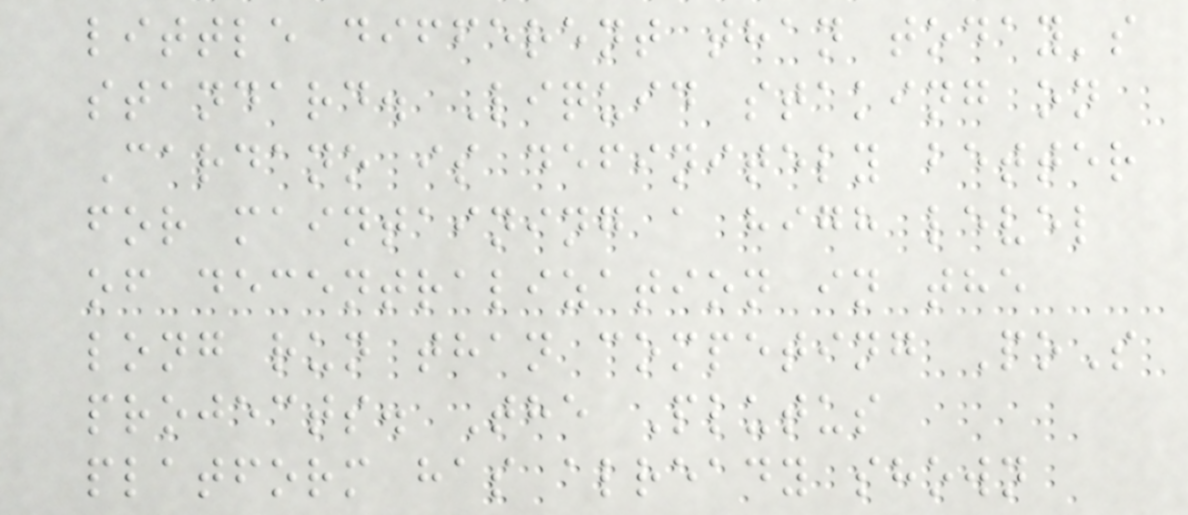little different than today's
standard. Liquid staking on
Cardano is definitely better
for maintaining a high level
of decentralization in the
long run than competing PoS
projects. The Plutus
platform has already shown
